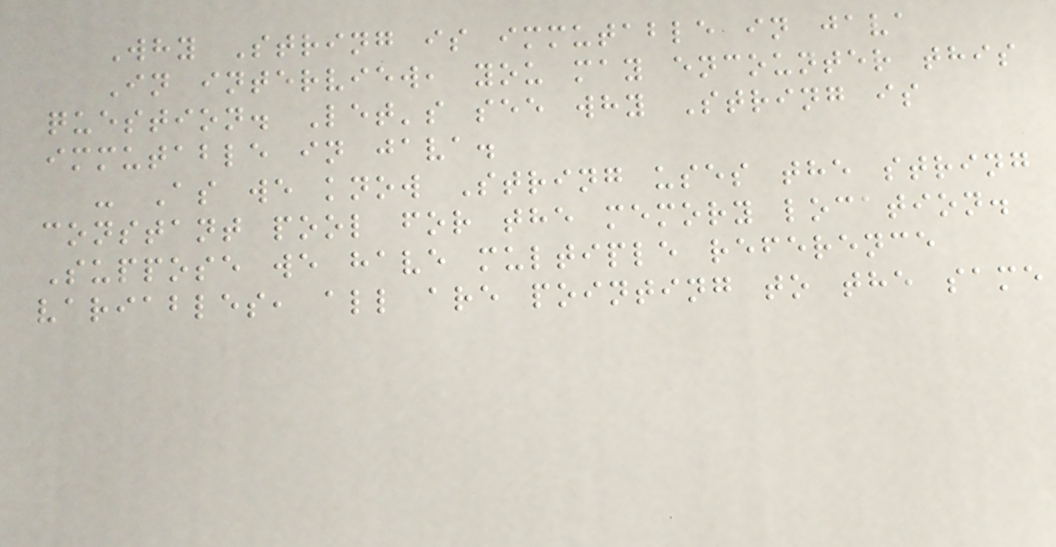Why String is immutable in java
In interview, you may encounter this
question. Let's see why String is
immutable in java.
- As we know String uses the string
constant pool for the memory location.
Suppose we have multiple reference
variables, all are pointing to the same
